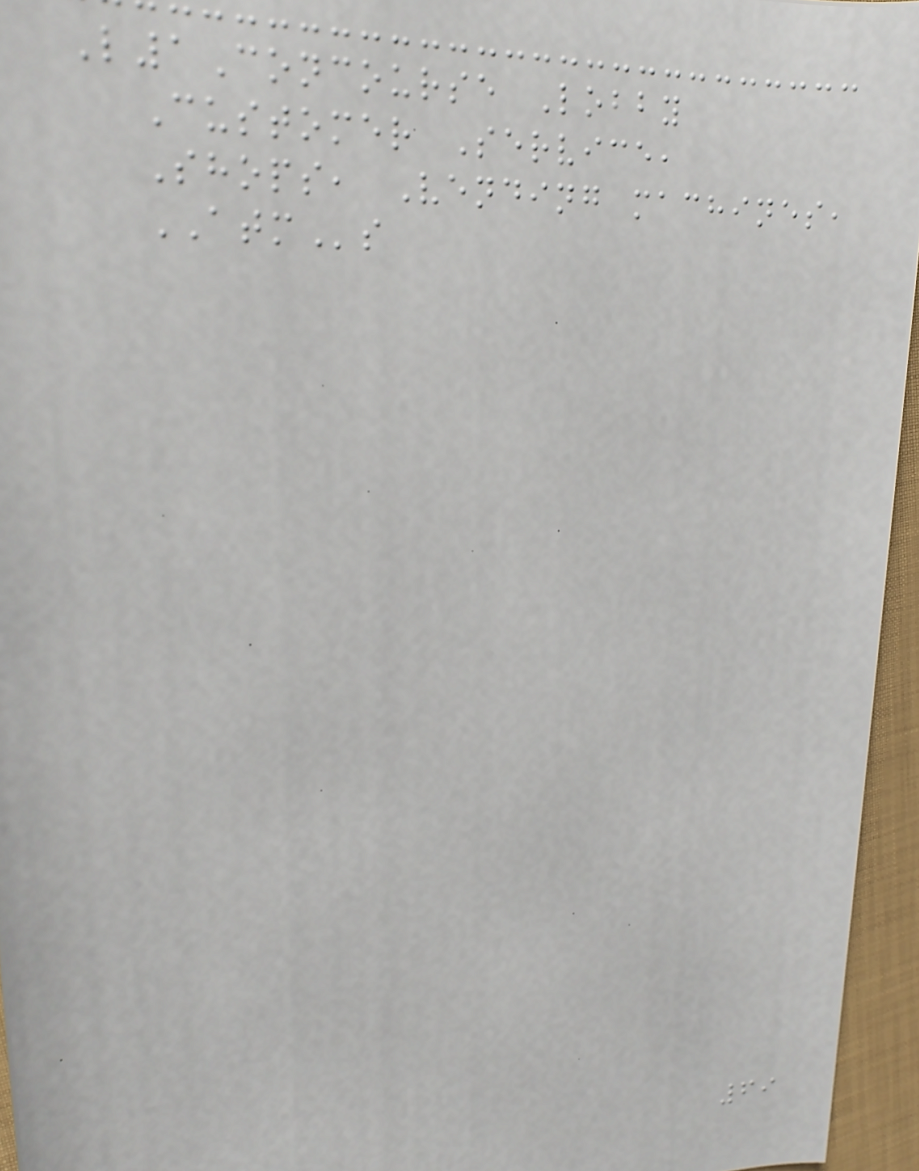L1Concourse Lobby
Customer Service,
Shops, Vending machines,
ATMs
69
